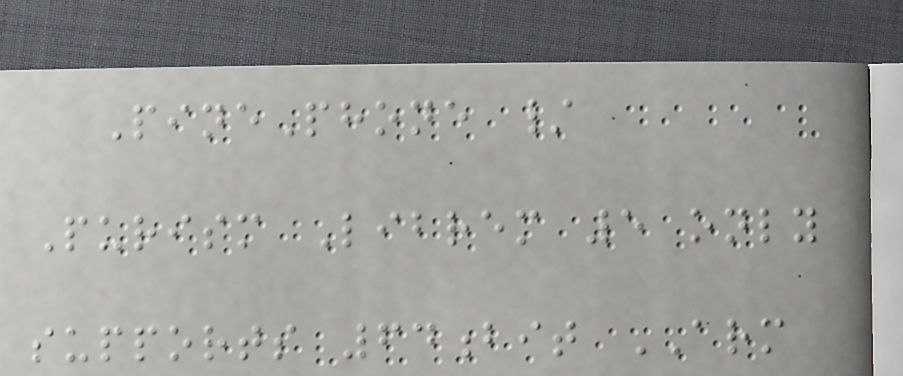PinePhone /
Purism Librem 5 only
supports 64bit ARM
